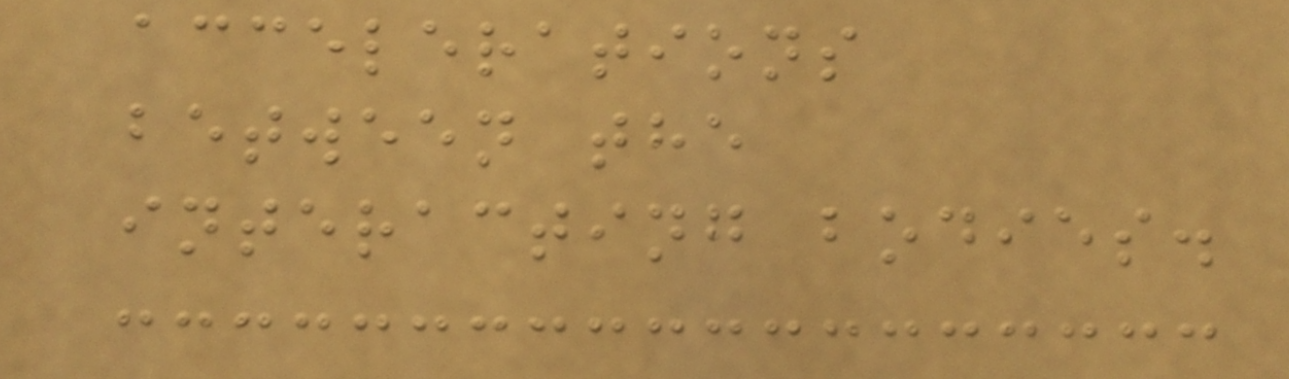accelerations
between the
interacting bodies.
